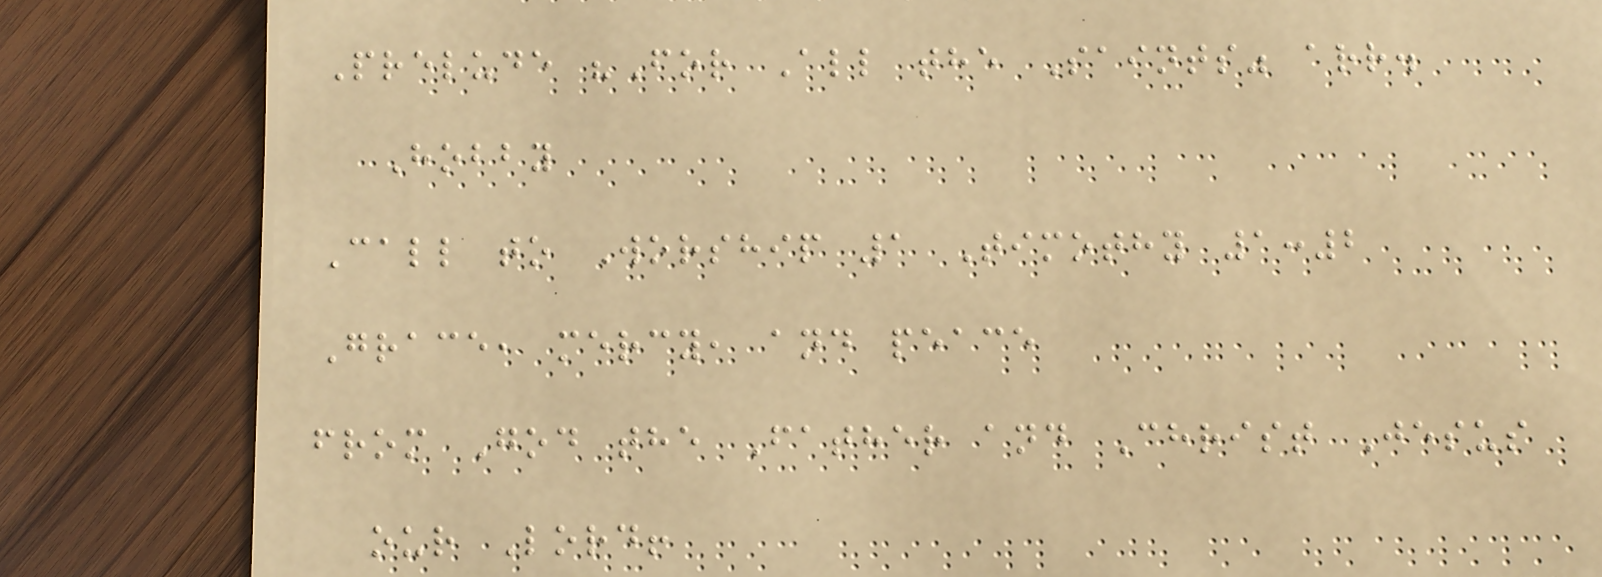Prelude "For All the Saints" arr.
Hobby
Call to Worship 1 Timothy 1:2
Grace, mercy, and peace
from God the Father and Christ Jesus
our Lord!
